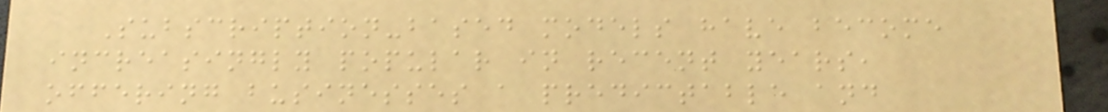Subscription-based models have become
increasingly popular in recent years,
offering businesses a predictable and
